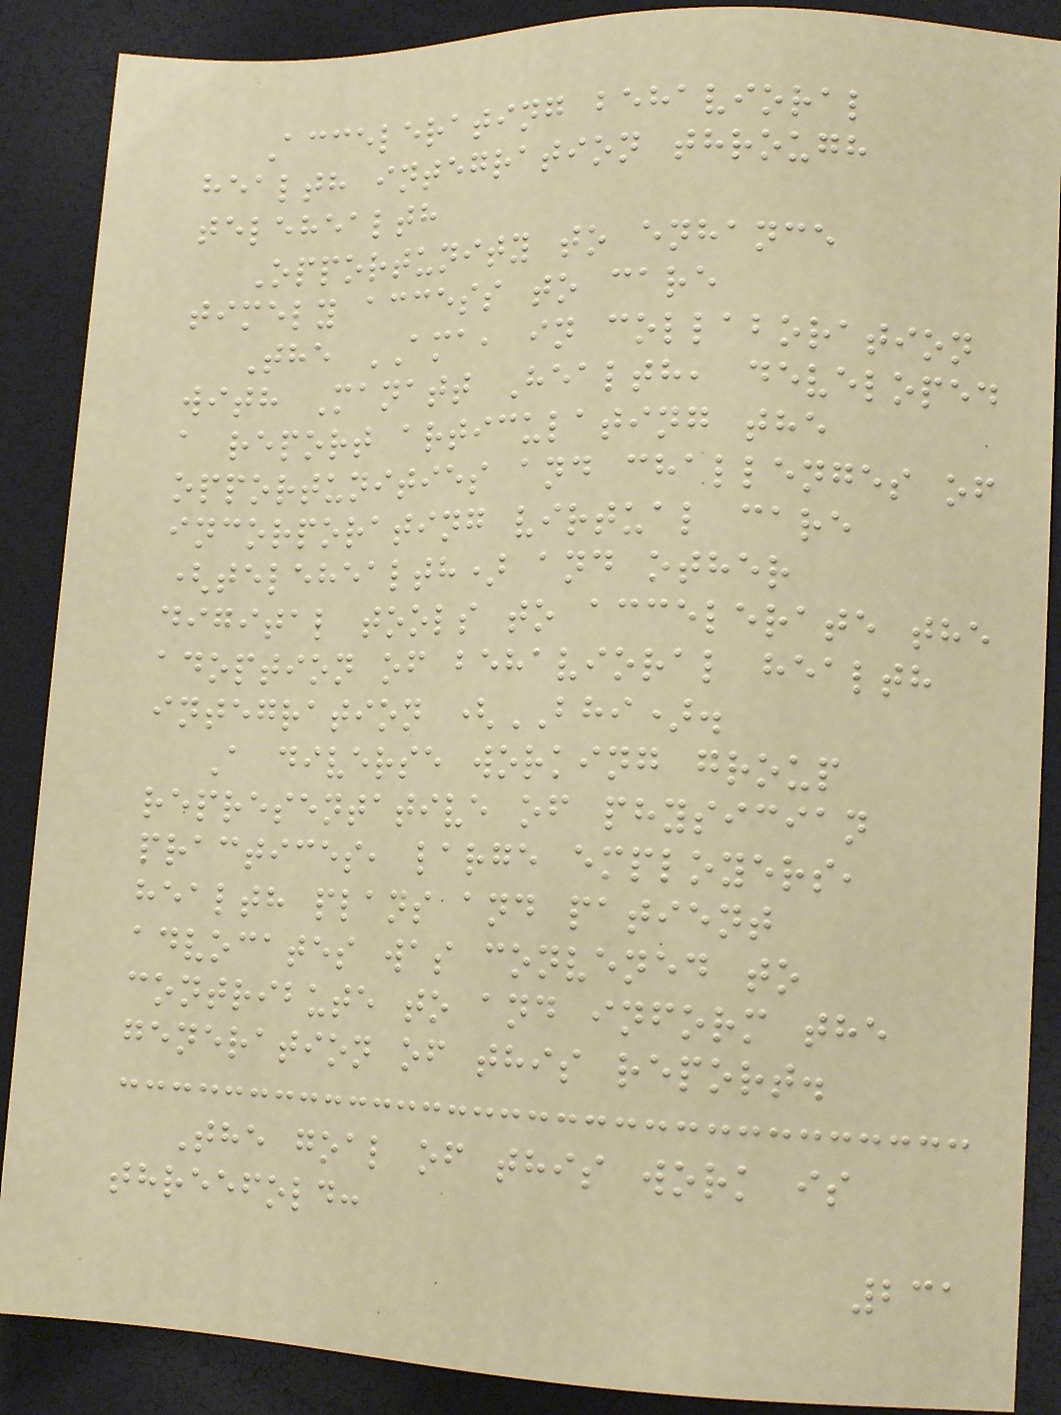Accelerating behavioral
health integration through
telehealth
Opportunity to enhance
timely access to care
The AMA, in collaboration
with Manatt Health, developed
a report articulating the
opportunities and challenges of
incorporating virtual care
(telehealth) and other
digital tools to accelerate the
adoption of behavioral health
integration (BHI).
A diverse working group
representative of physician
practices, large employers,
health plans and patient
advocates was convened to
contribute to and inform the
generation of this report.
The goal of this work is
threefold:
231
